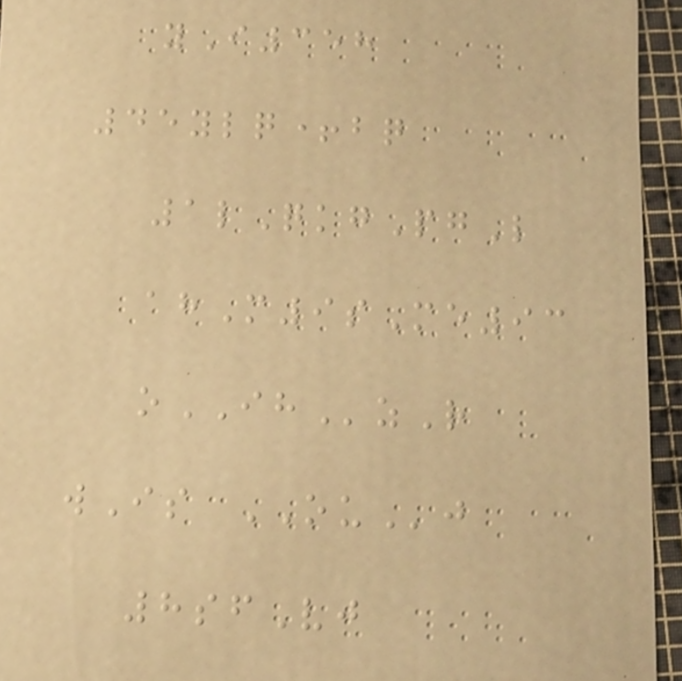yI358
45ylq+bq
1lQkgPgL
ahM9sMe93
oIHzR
wIs OUj
8sfVj
